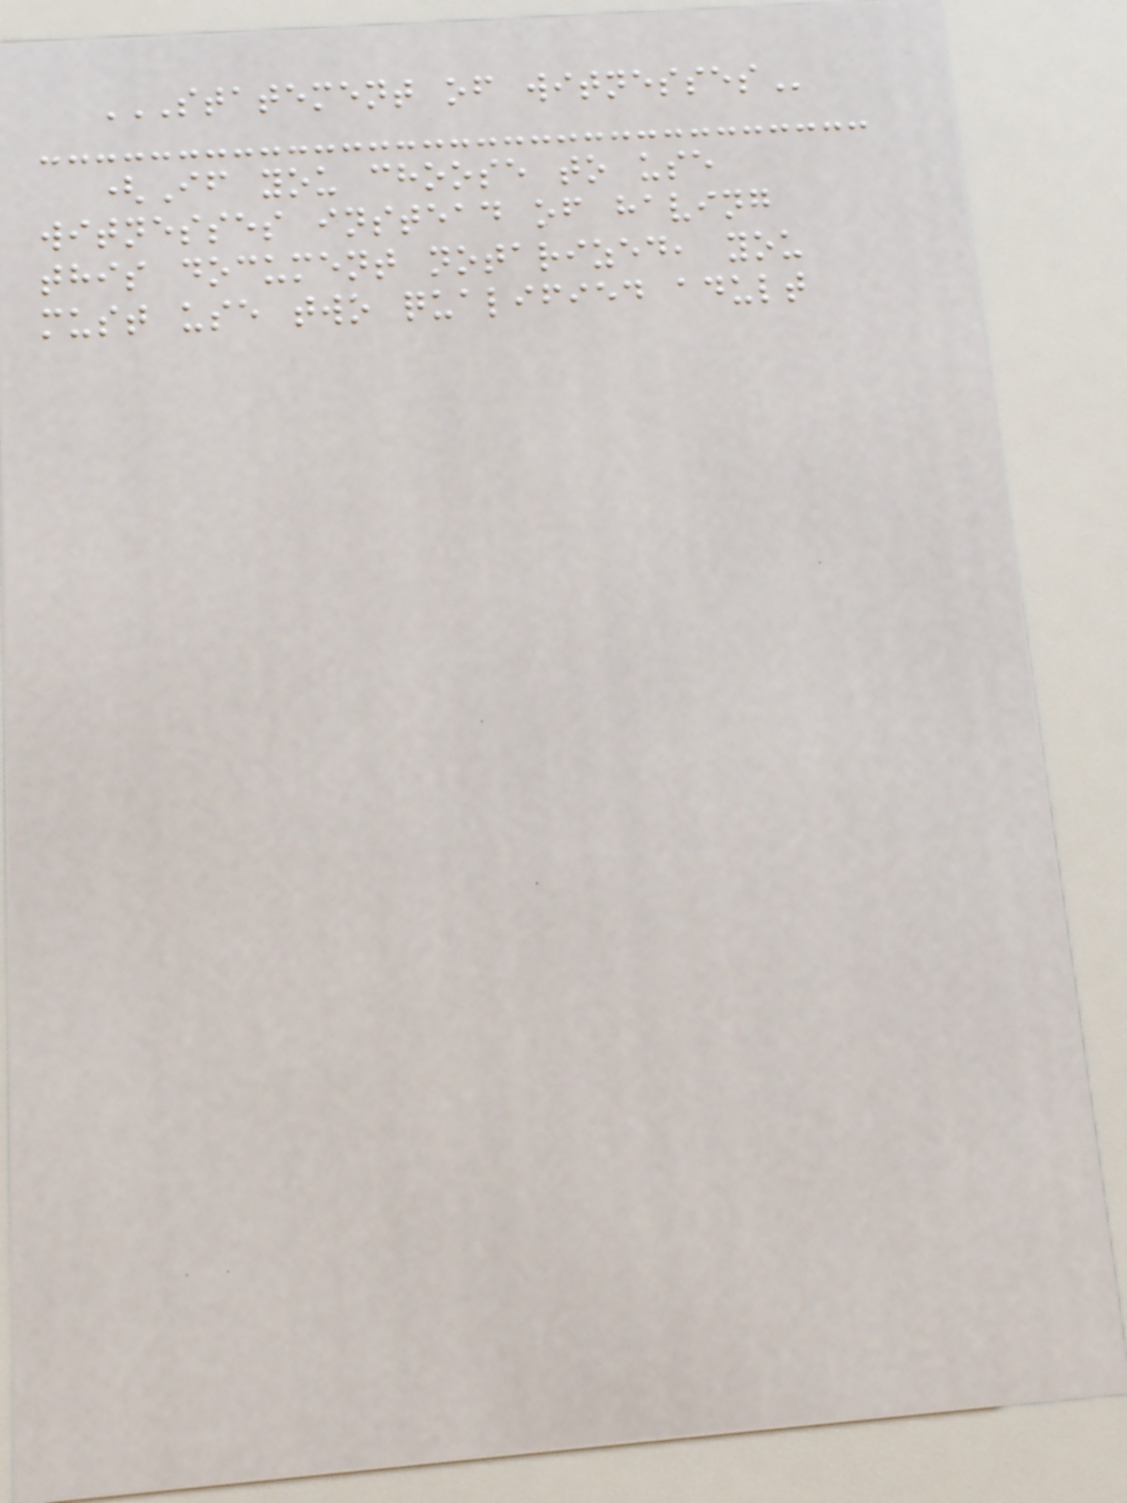STATEMENT OF WITNESSES
(If you choose to use
witnesses instead of having
this document notarized, you
must use two qualified adult
